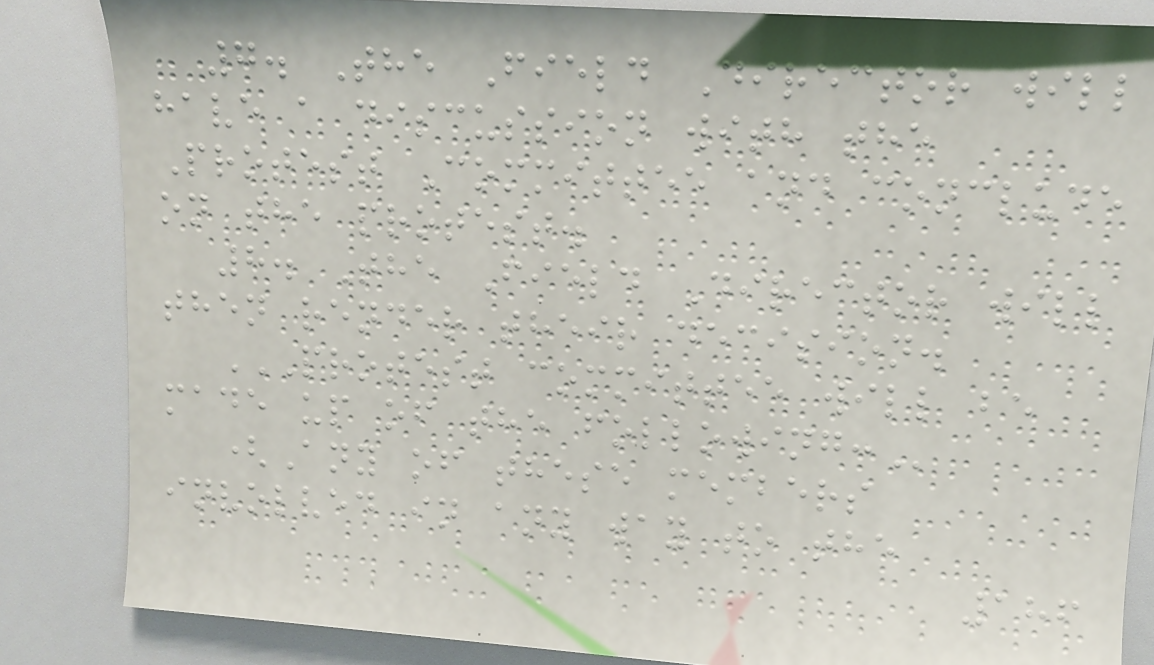7. The Field Director will
have a discussion with the
Protest Committee and conclude
on the protest.
8. The Field Director will
then render their decision.
PROTEST COMMITTEE WILL BE
MADE UP OF THE FOLLOWING:
(Any of these members
involved in any way to the
186
